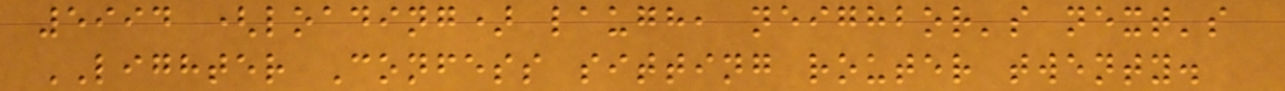5994 (loading) laugh, neighbor's next's
LIGHTER Confess sitting router twenty.
